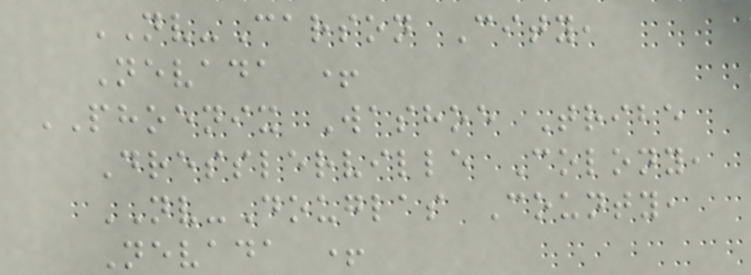NV-Carson City,
Nevada +
PHOENIX Washoe Tribe
Dresslerville Colony,
NV-Douglas County,
Nevada +
